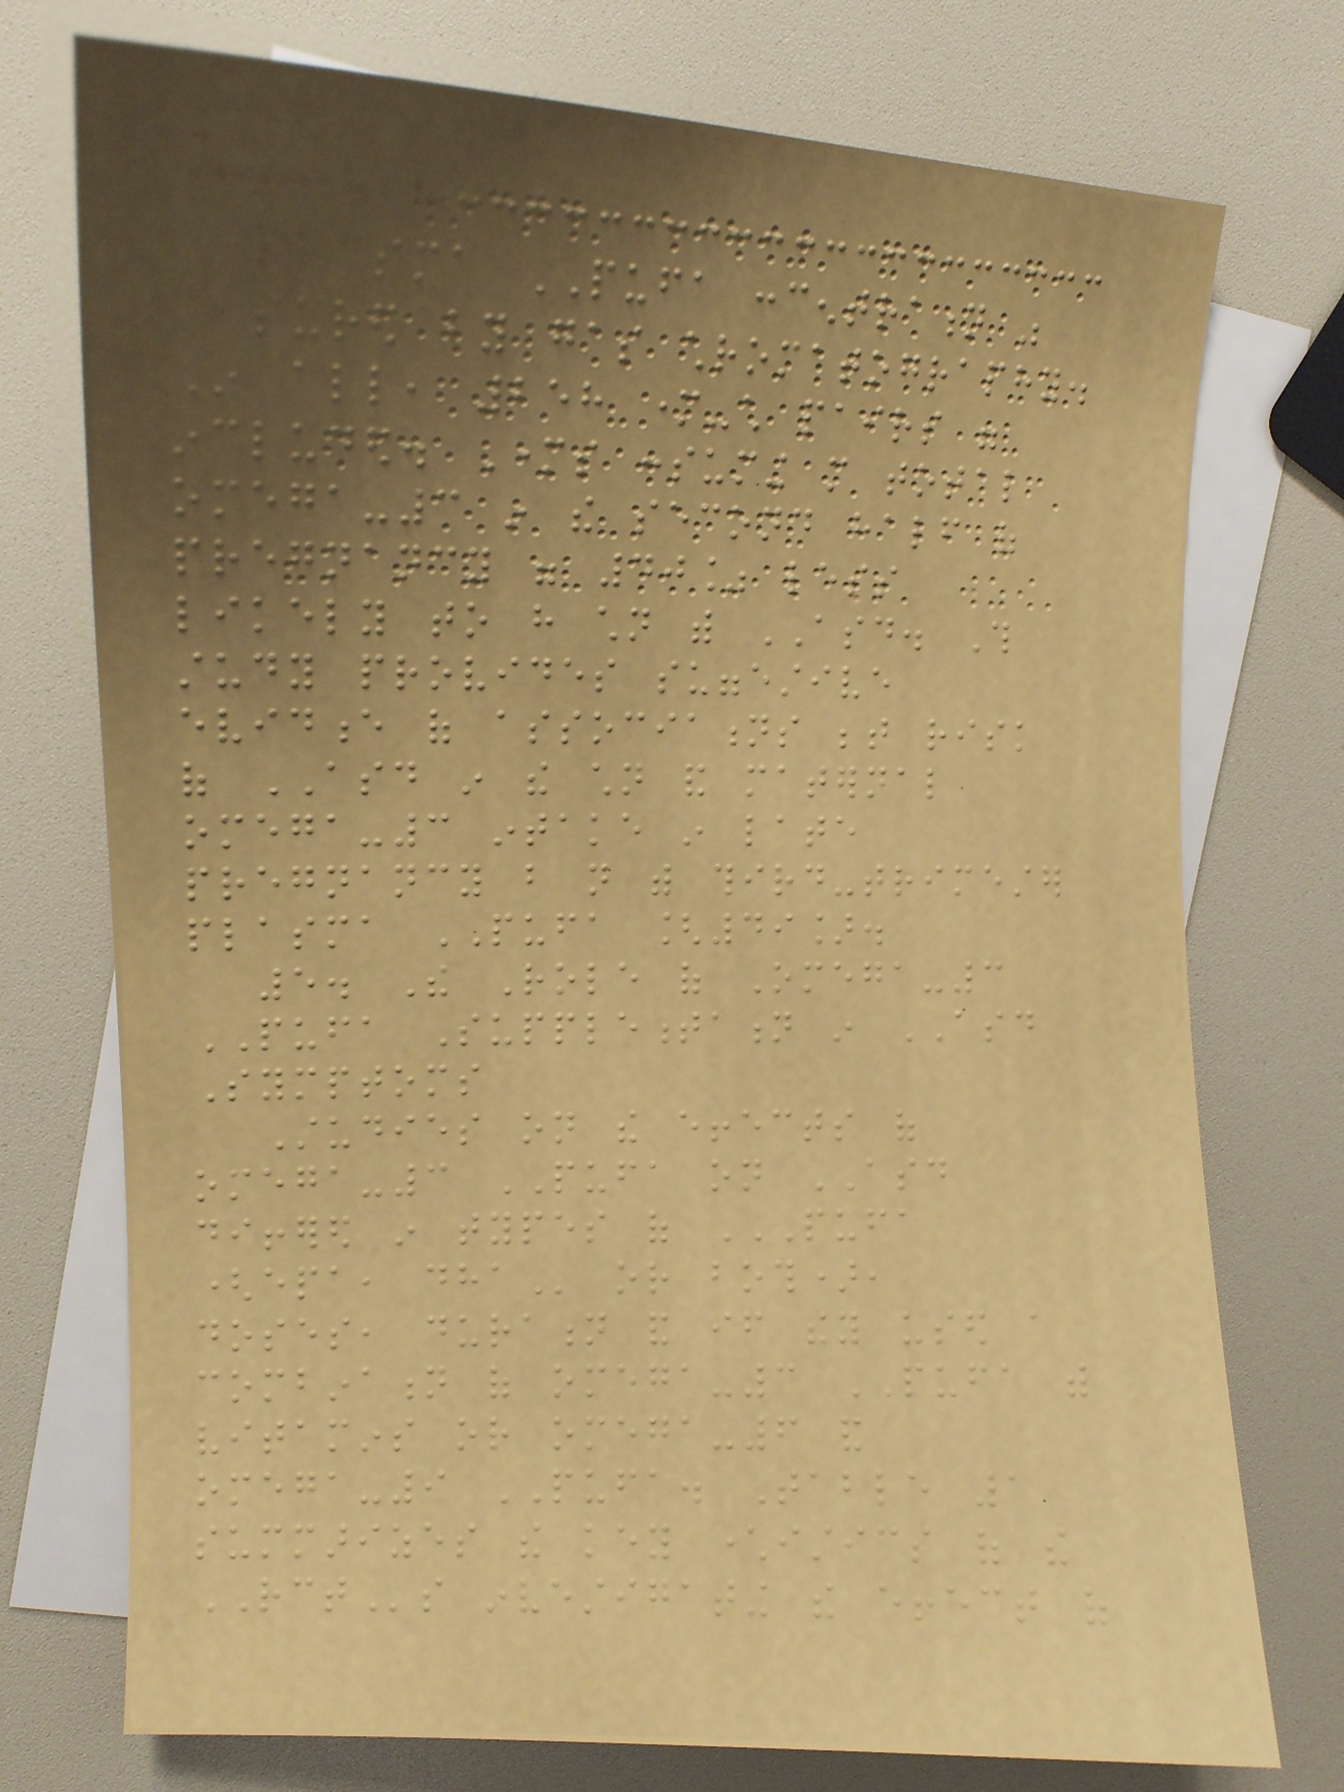plasma PUFA concentration was
measured by gas chromatography.
In all, 258 mother-child pairs were
included. Mothers consuming more total
omega-3 in the second half of
pregnancy were 40% less
likely to have children with ASD. This
study provides suggestive
evidence of associations between risk
of ASD in the children and maternal
omega-3 intake in late
pregnancy but not with third-trimester
plasma PUFA [49].
5. The Role of Omega-3
PUFA Supplementation in ASD
Symptoms
Studies on the effects of
omega-3 PUFA on ASD
differed in types of PUFA
(EPA, DHA or both),
doses, duration and if they used a
combination of omega-3 PUFA with
vitamins or omega-6 and
omega-9 PUFA. Table 1
summarizes the key characteristics of the
RCTs investigating the effect of
